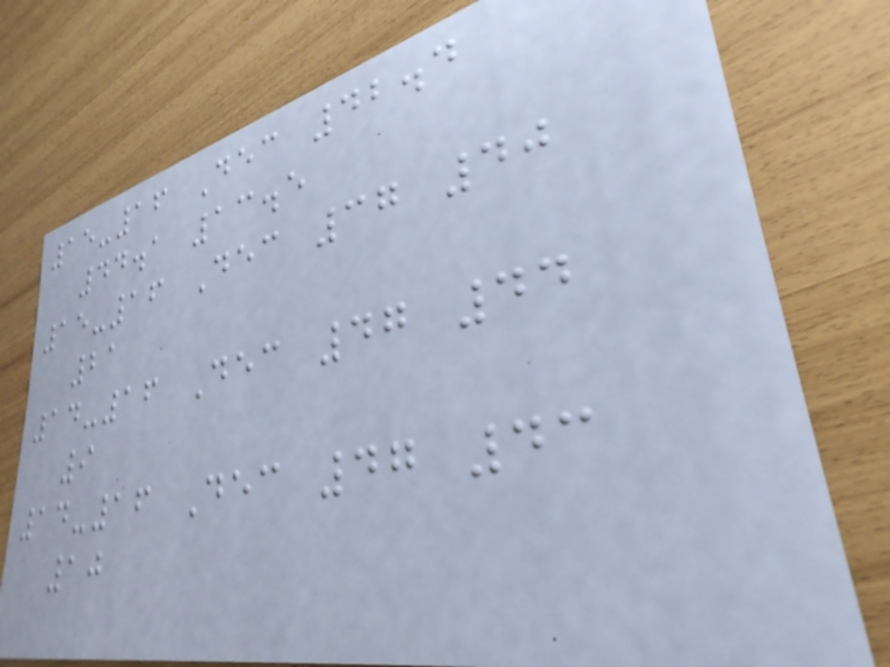15-16 Dec 42.4
44.1 13.5
15-16 Dec 37 40
21
14-16 Dec 47 44
9
14-16 Dec 47 43
10
